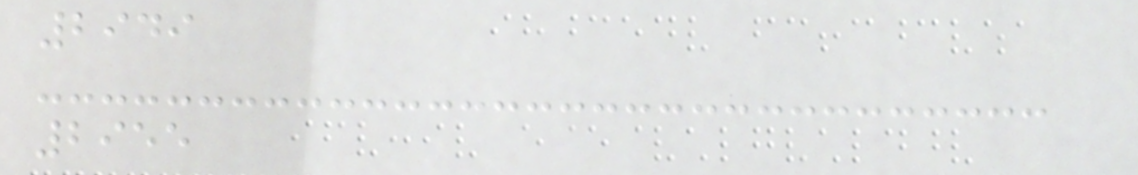2949
2955
